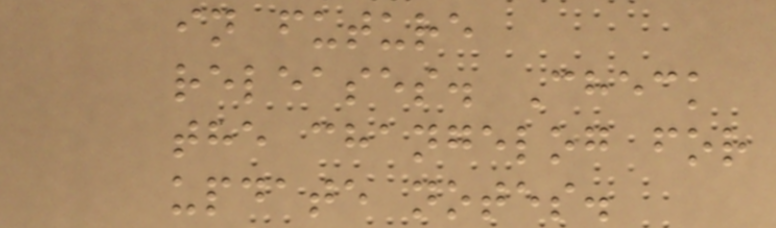in future
releases. Check
the changelog for
update notes.
